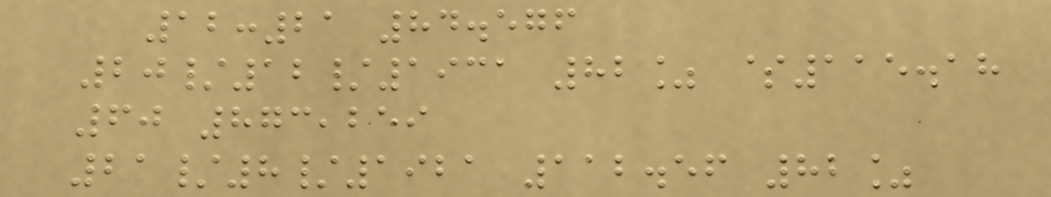12:21 84.576
20/12/1931 82% $115.18
60 873,259
21/8/1921 112.56 82%
